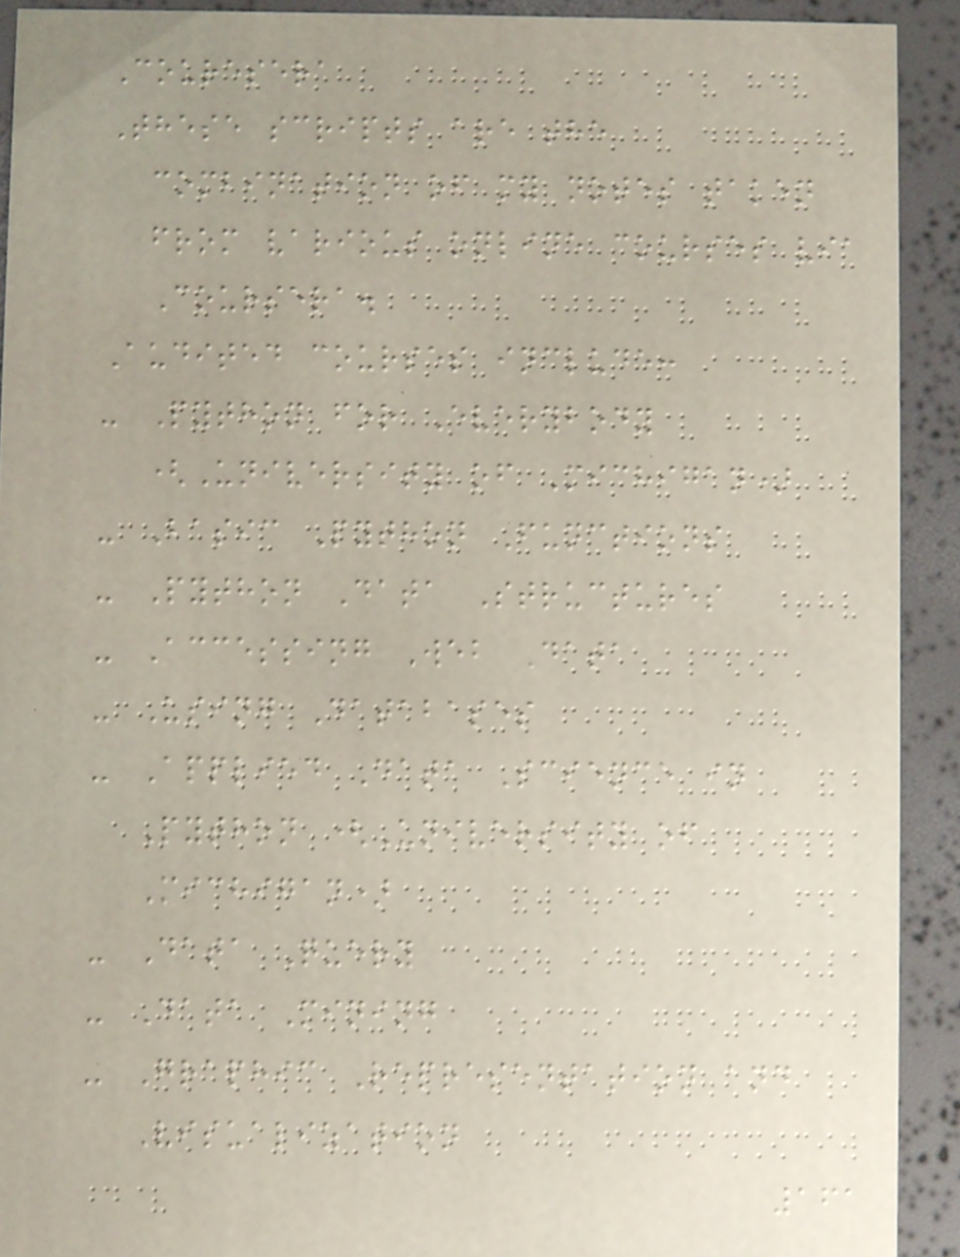Couresera
These scripts are the
combination of my notes taken
from various online courses via
Coursera.
Audited courses include:
- Python for Everybody
(University of Michigan)
- Basic Python Functions
- Python Data Structures
- Accessing Web Data
- Using Databases
- Applied Data Science in
Python (University of
Michigan)
- Data Query
- Data Mining
- Graphic Representation and
Visualization
161
